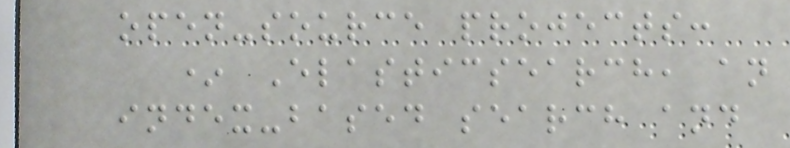open-source projects:
* Elasticsearch, an
index-based search and
